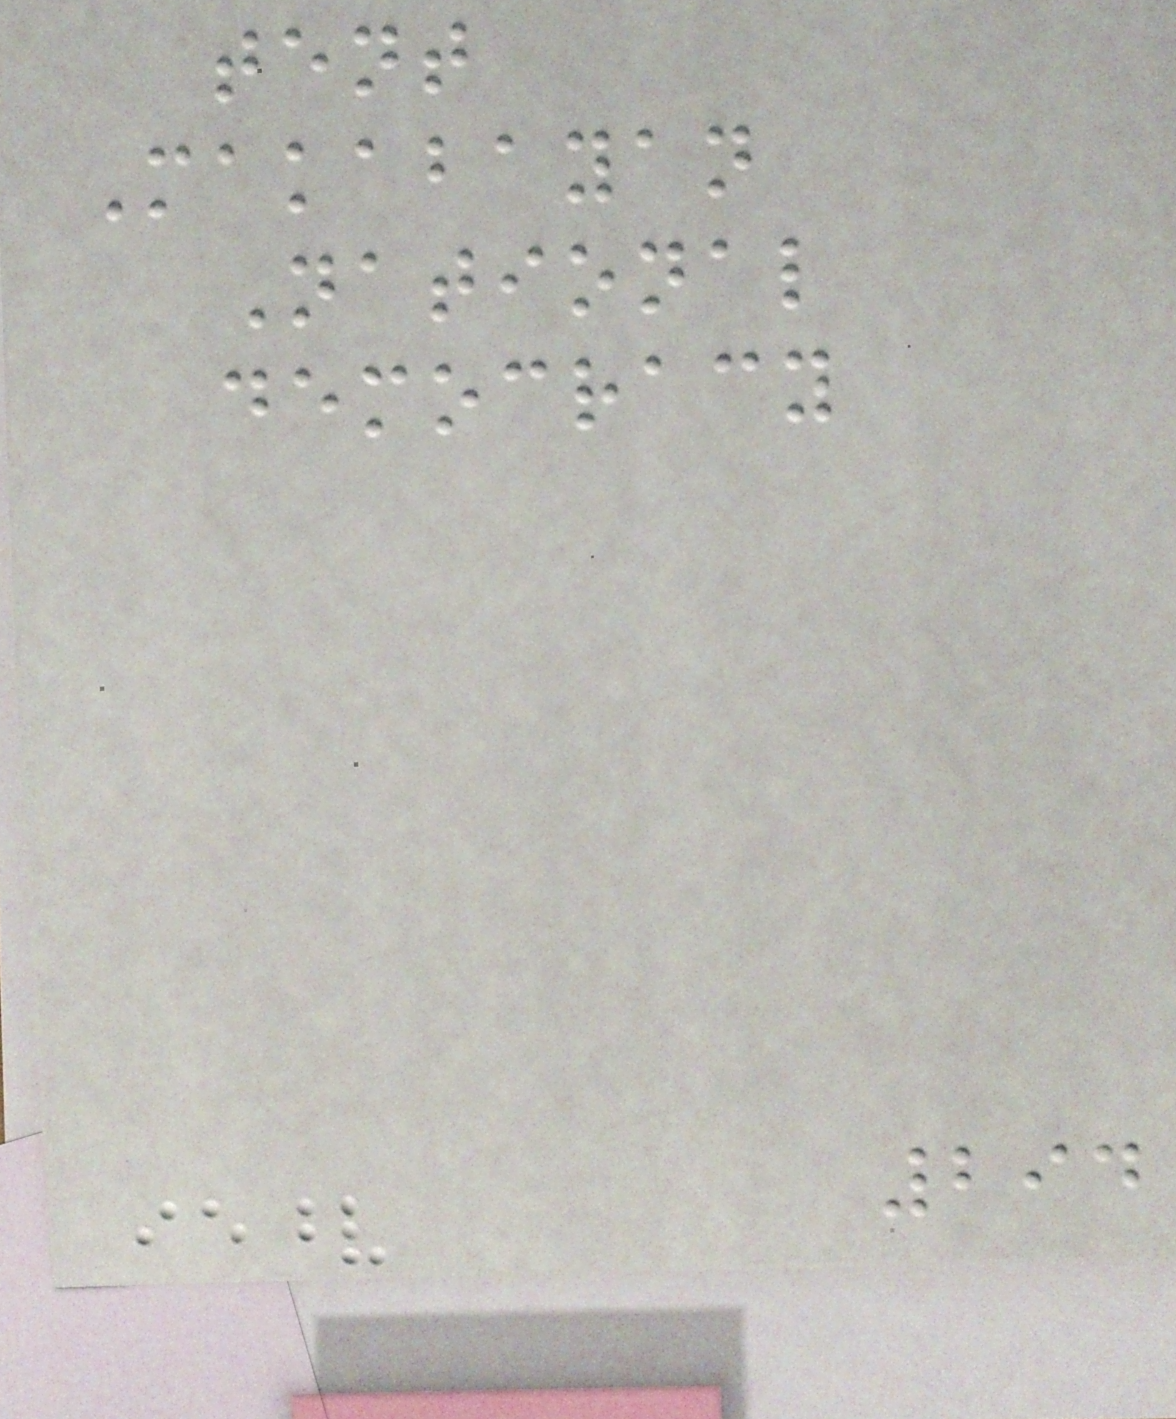tent
Makabayan
National
democracy
294
